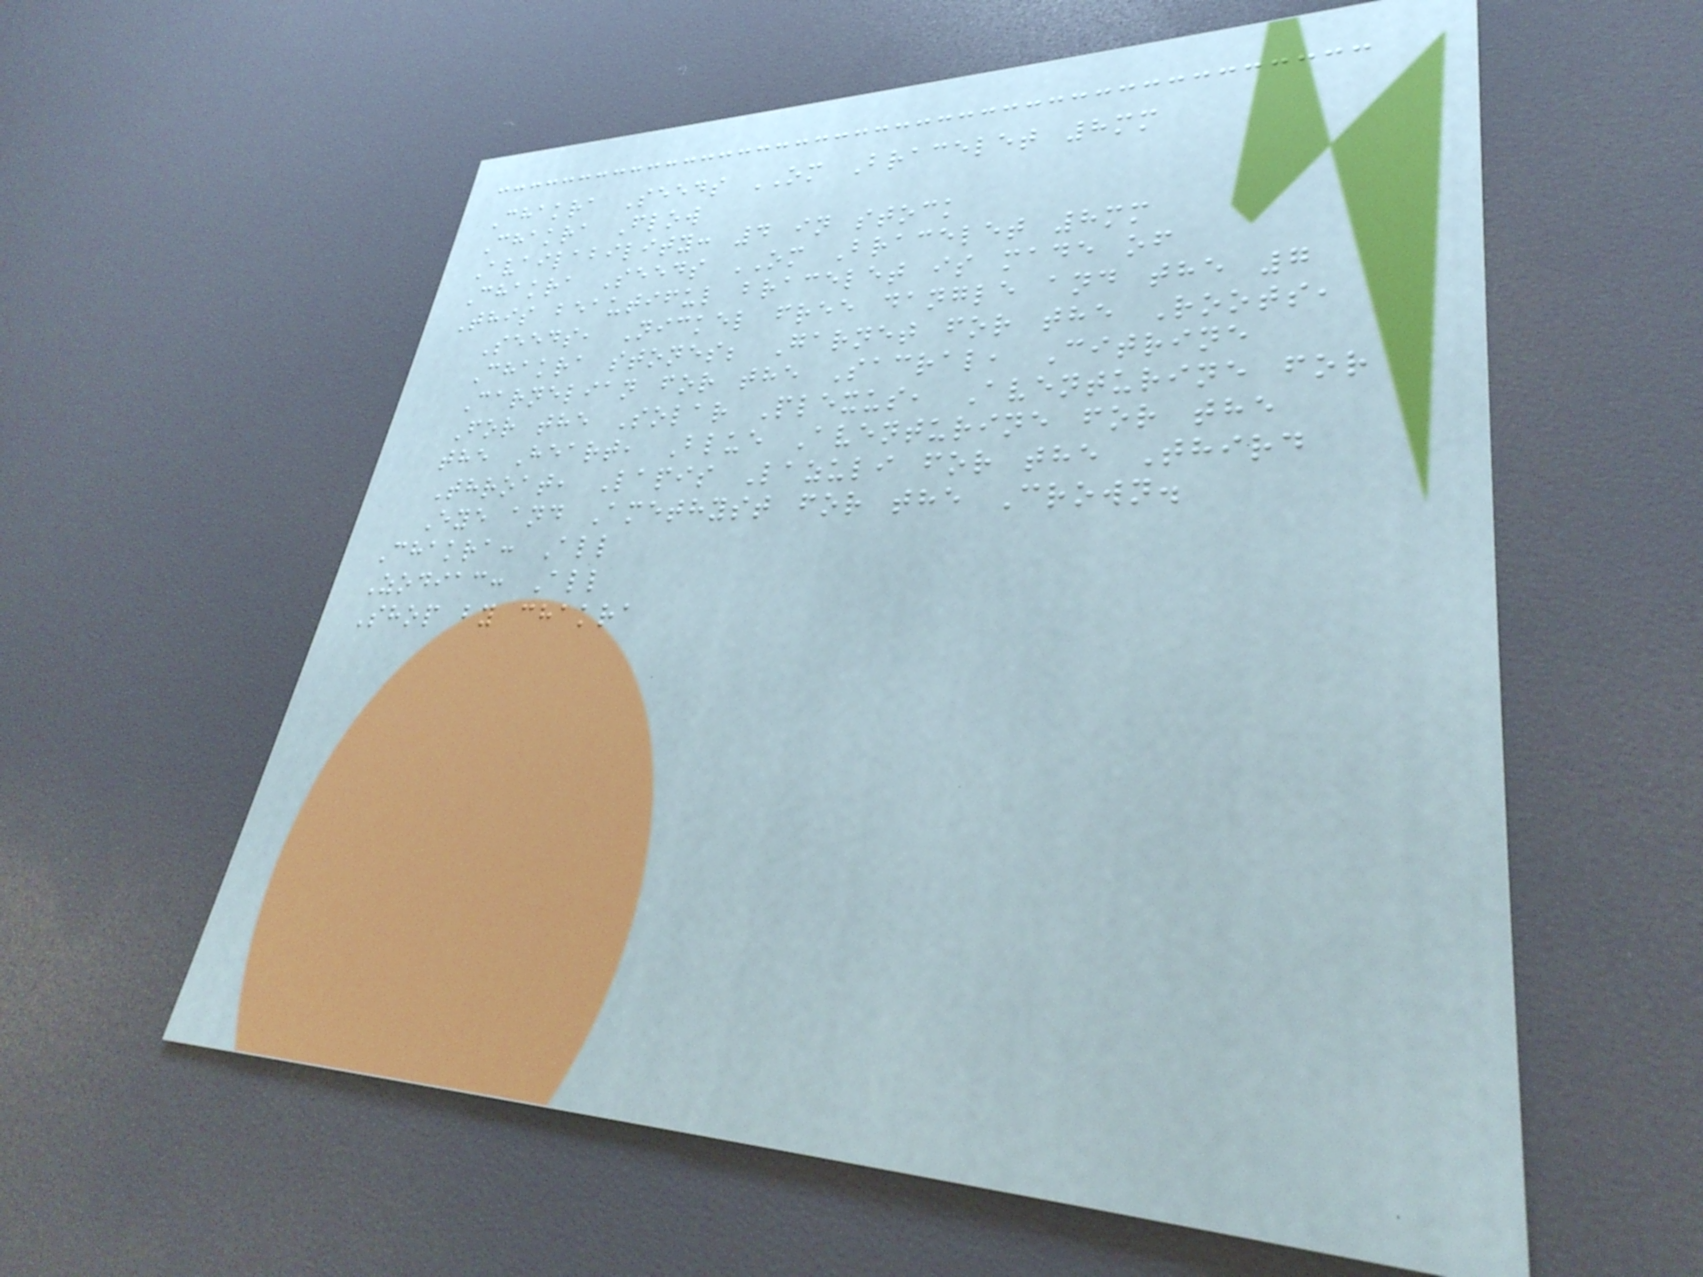Chakra Seeds OM Bracelet 8mm
Chakra Flow
Availability: 4 in stock
Chakra Seeds OM Bracelet 8mm
This beautiful bracelet is made of
Seeds, Nickel free dangle and the 7
Chakra stones; Garnet for the Roots,
Carnelian for the Sacral, Citrine
For the Solar Plexus, Aventurine for
the Heart, Blue Aventurine for the
Throat, Lapis Lazuli for the Third
Eye and Amethyst for the Crown.
Chakra: All
Zodiac: All
Shop by chakra
